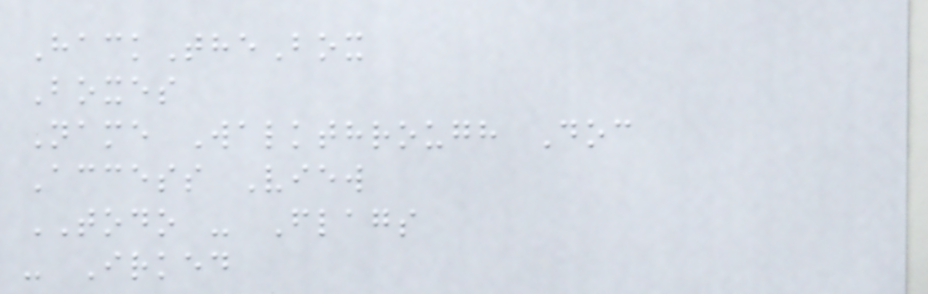HackTheBox
Boxes
Name Walkthrough Doc
Access View
TODO - Flags
- Irked
